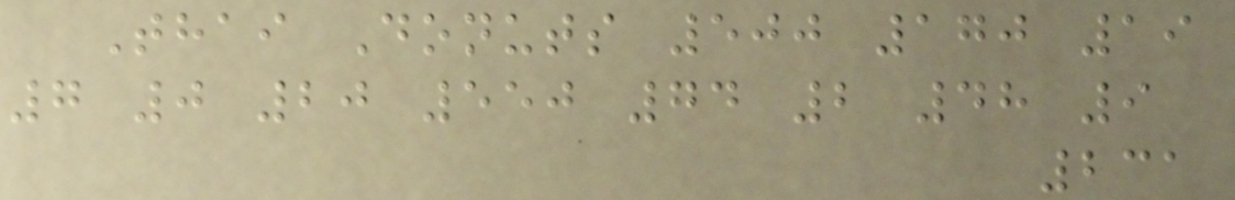Thai Donuts 500 170 19
7 0 20 550 74 2 48 9
231
